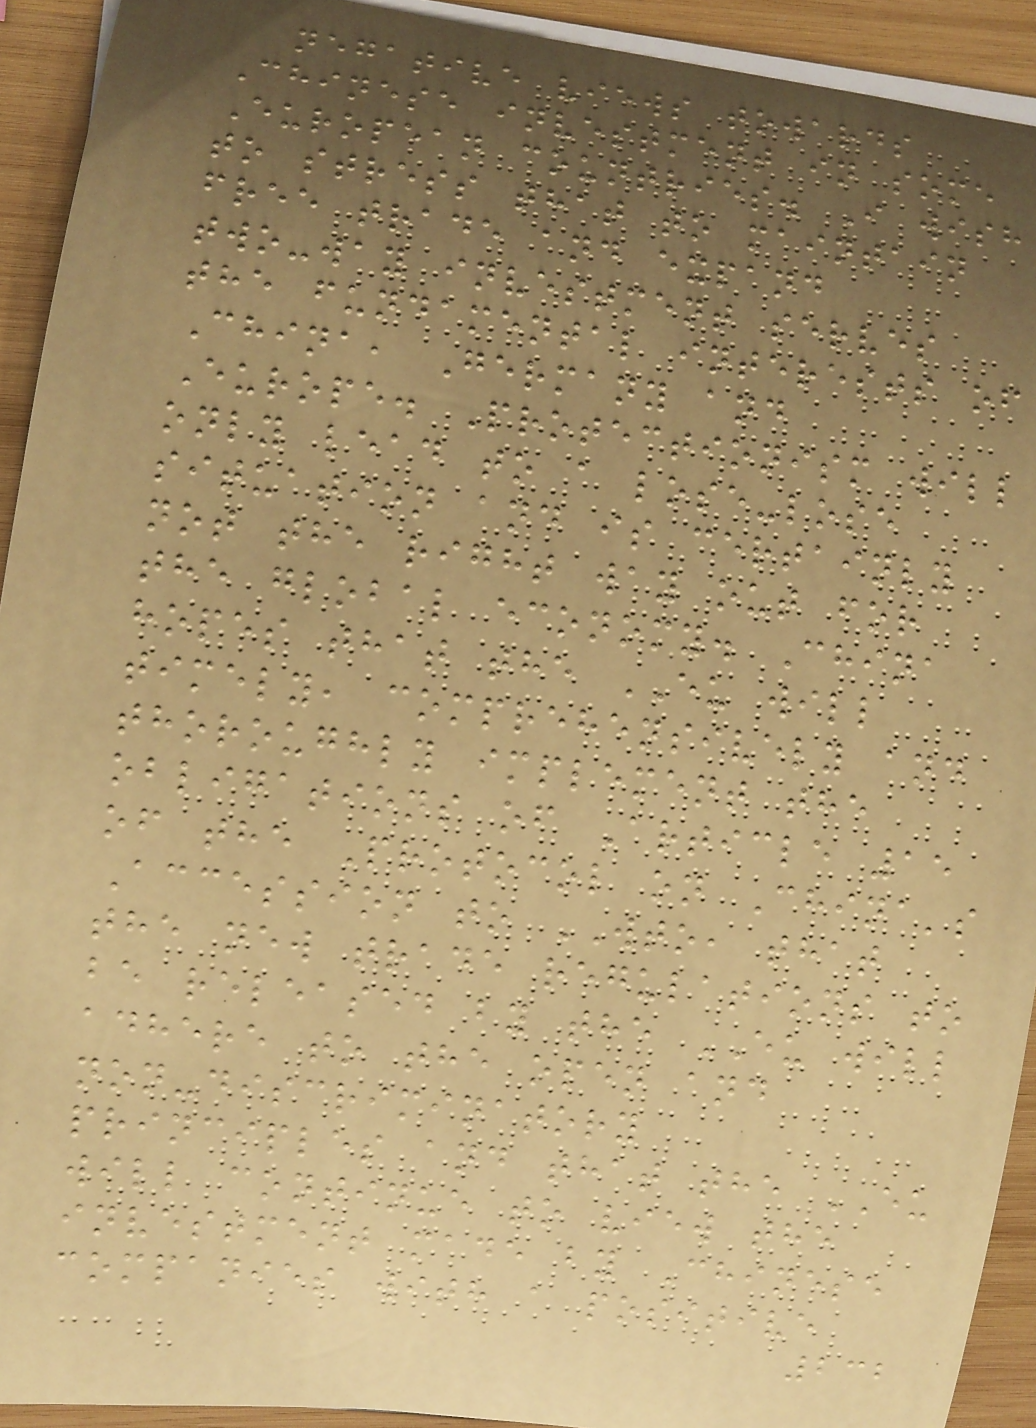negative views towards
Chinese investment in some
European countries. I wish
to stress that to maintain
free trade and expand
two-way investment serves
the fundamental interests of
China, Germany and
Europe. Protectionism will
only lead to a lose-lose
situation and is certainly
not the right way out for
the global economy. China
hopes that the EU will
timely, comprehensively and
thoroughly implement the
obligations of Article 15
of the Protocol on China's
Accession to WTO, that
the new trade regulations to
be released by the EU will
adhere to the open and
non-discriminatory
principles and that the EU
will continue to view the
investment made by Chinese
companies with a positive
232
